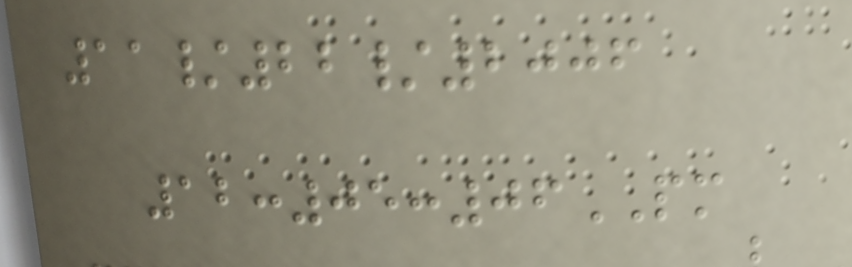11/22/2006
12:05:06PM
